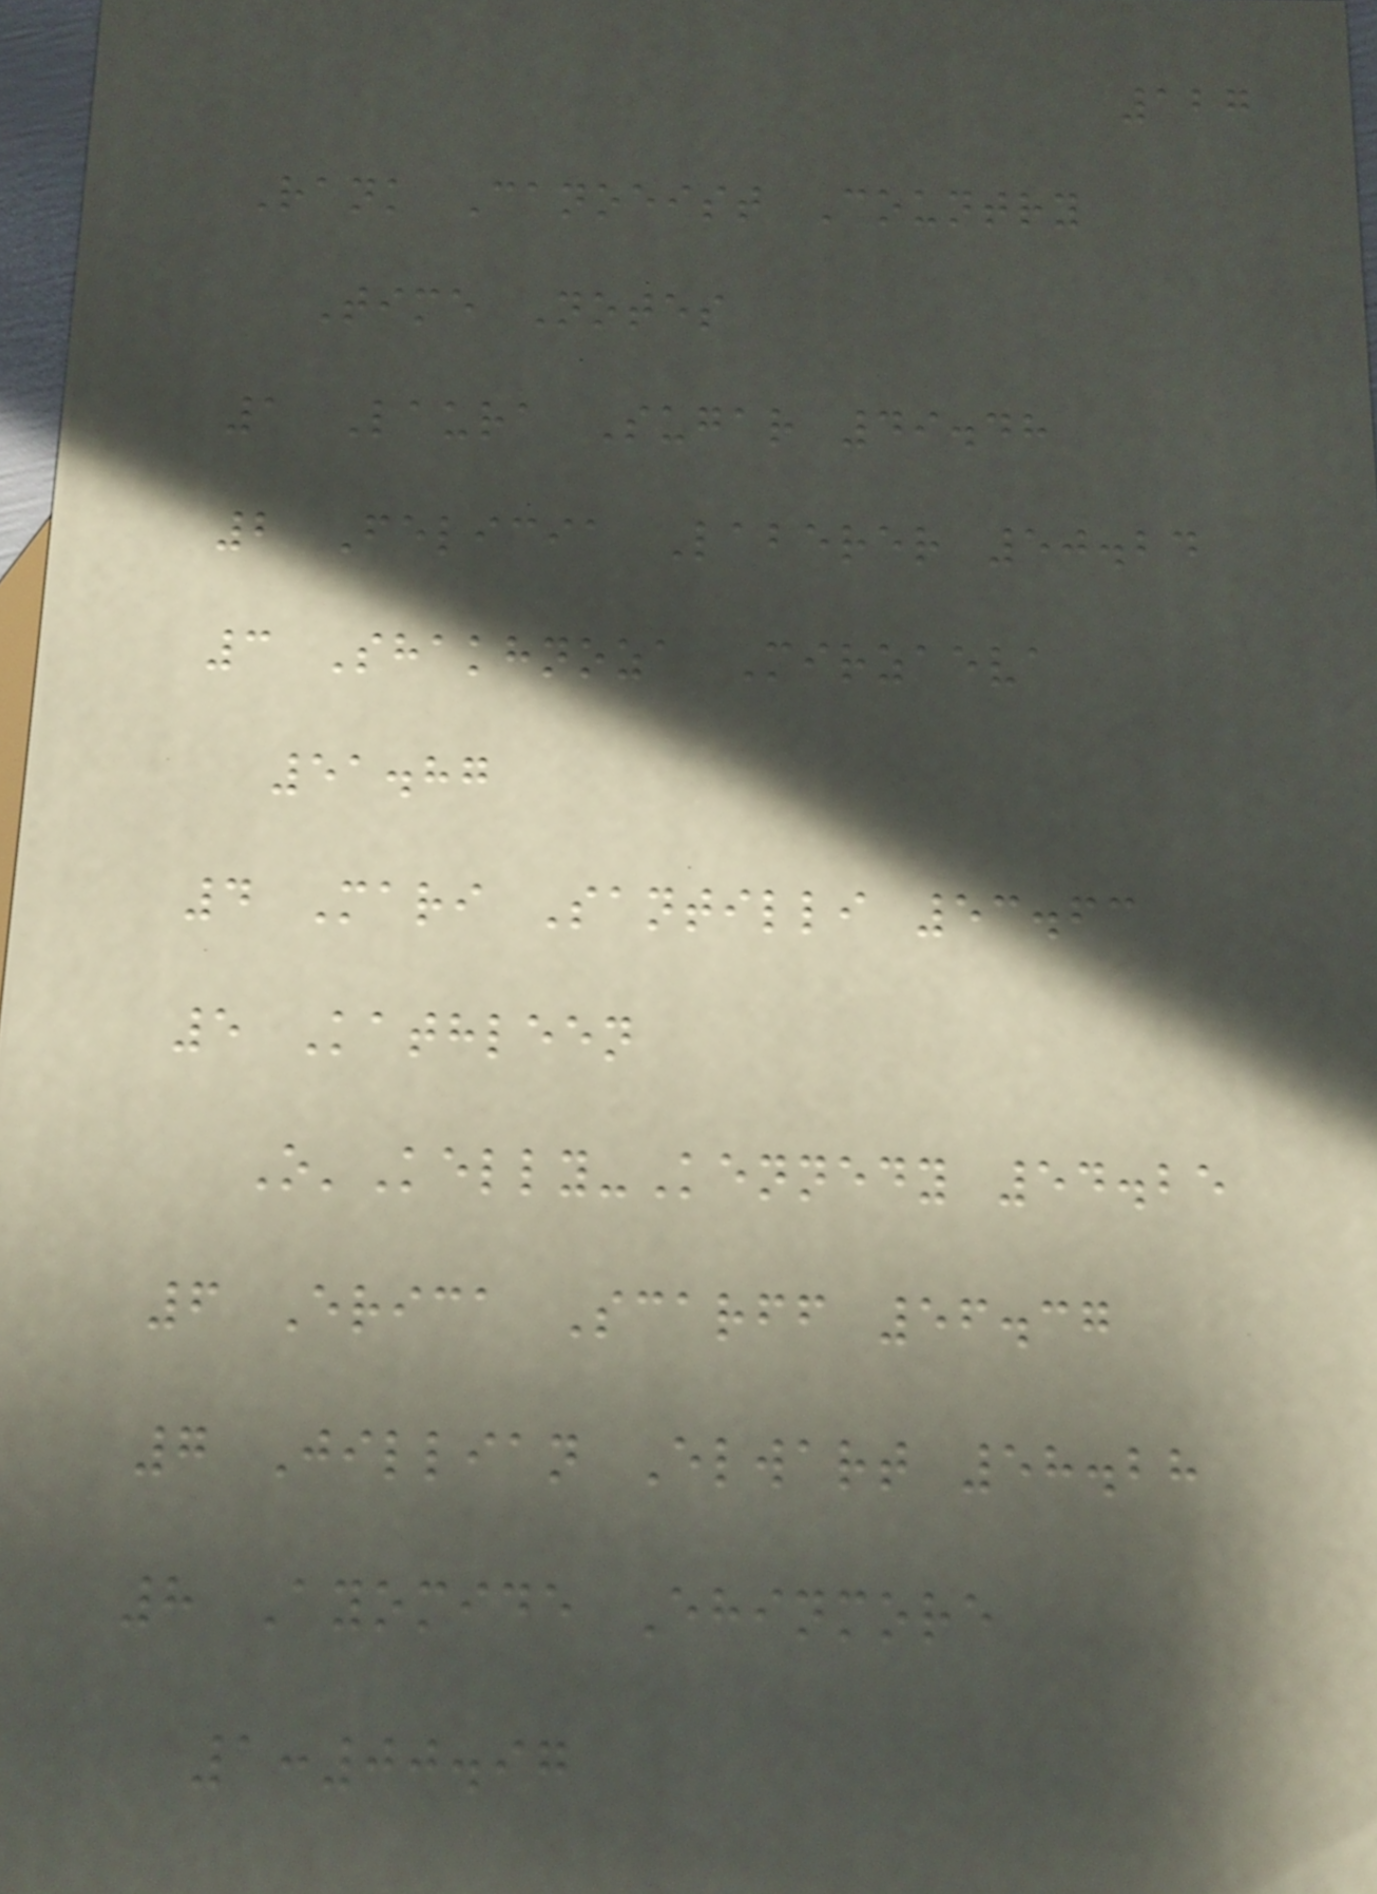127
Rank Canoeist Country
Time Notes
1 Laura Sugar 49.48
2 Felicia Laberer 50.24
3 Shakhnoza Mirzaeva
51.87
4 Mari Santilli 53.63
5 Kathleen
O'Kelly-Kennedy 54.25
6 Erica Scarff 56.37
7 Jillian Elwart 58.28
8 Ayomide Ehinmore
1:00.97
